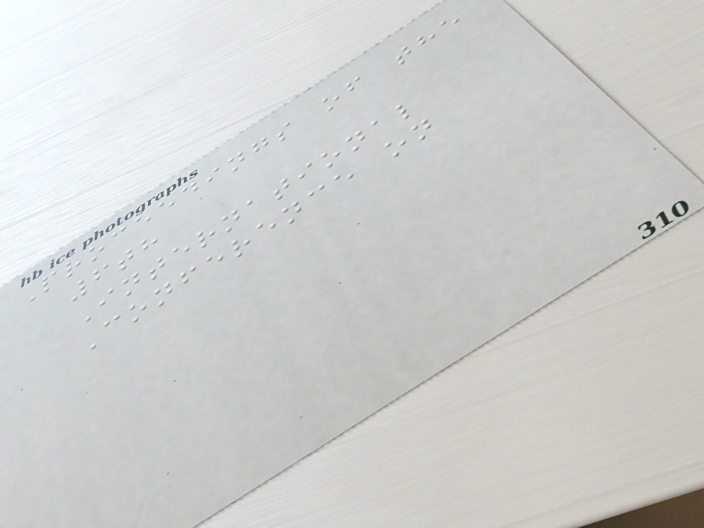Proceedings of the
6th
International
Conference on
